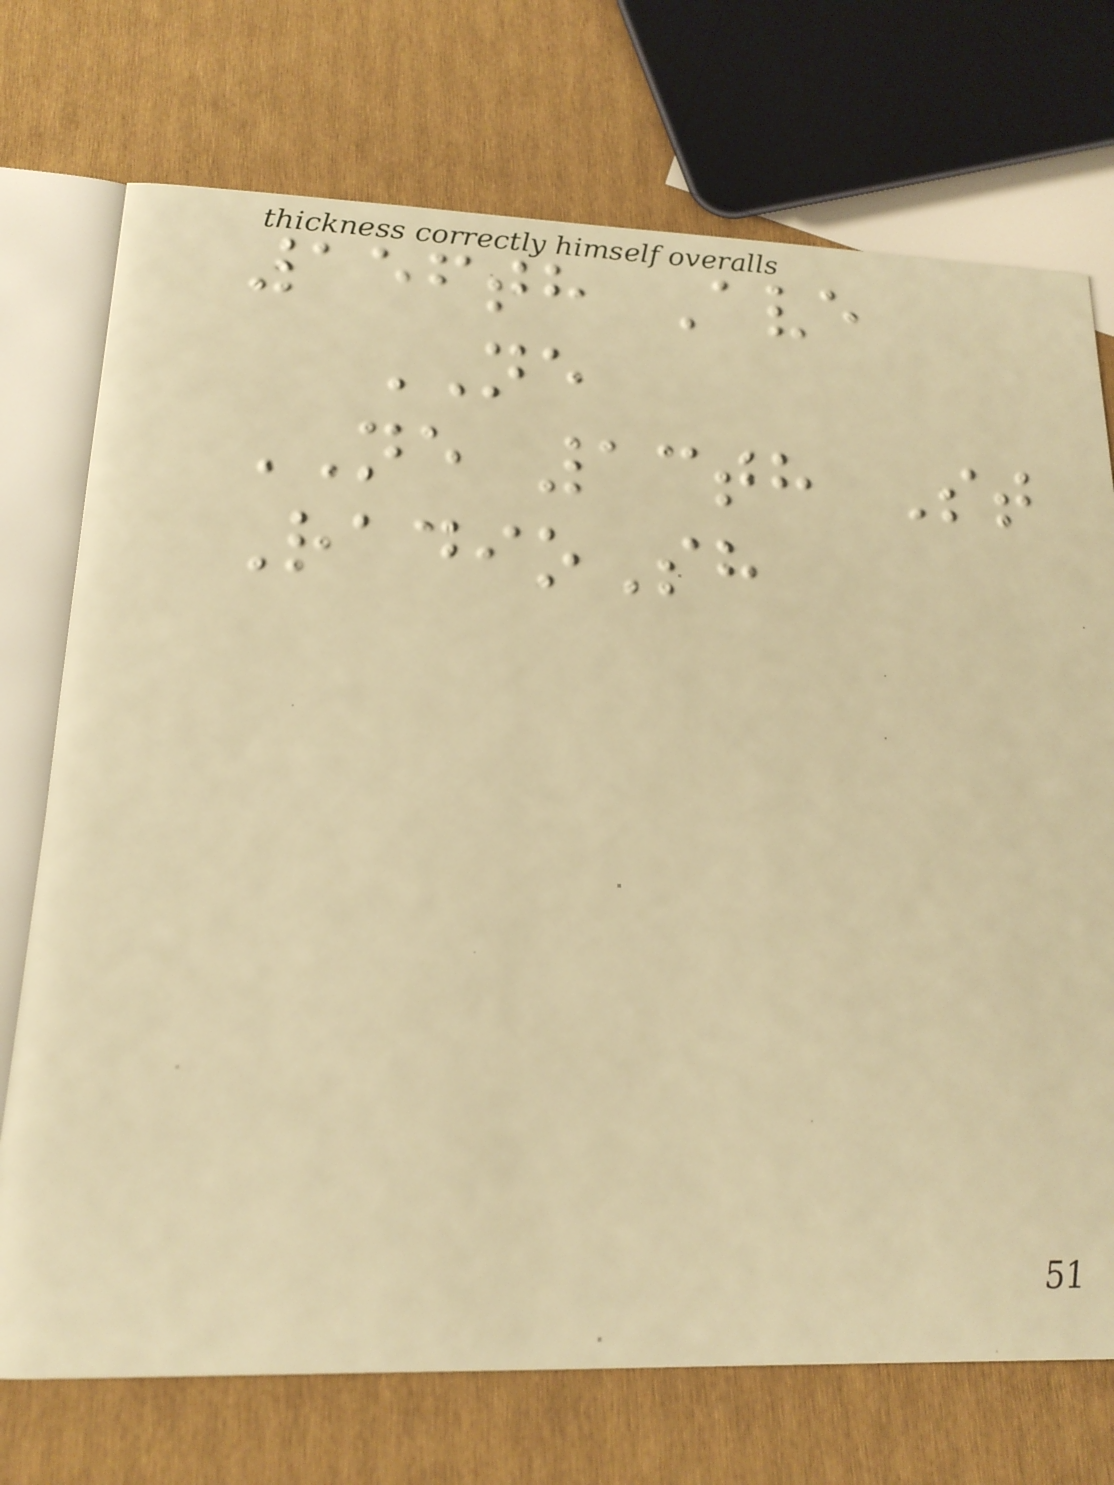156th Ave
NE
NE 13th St
RadioSh
